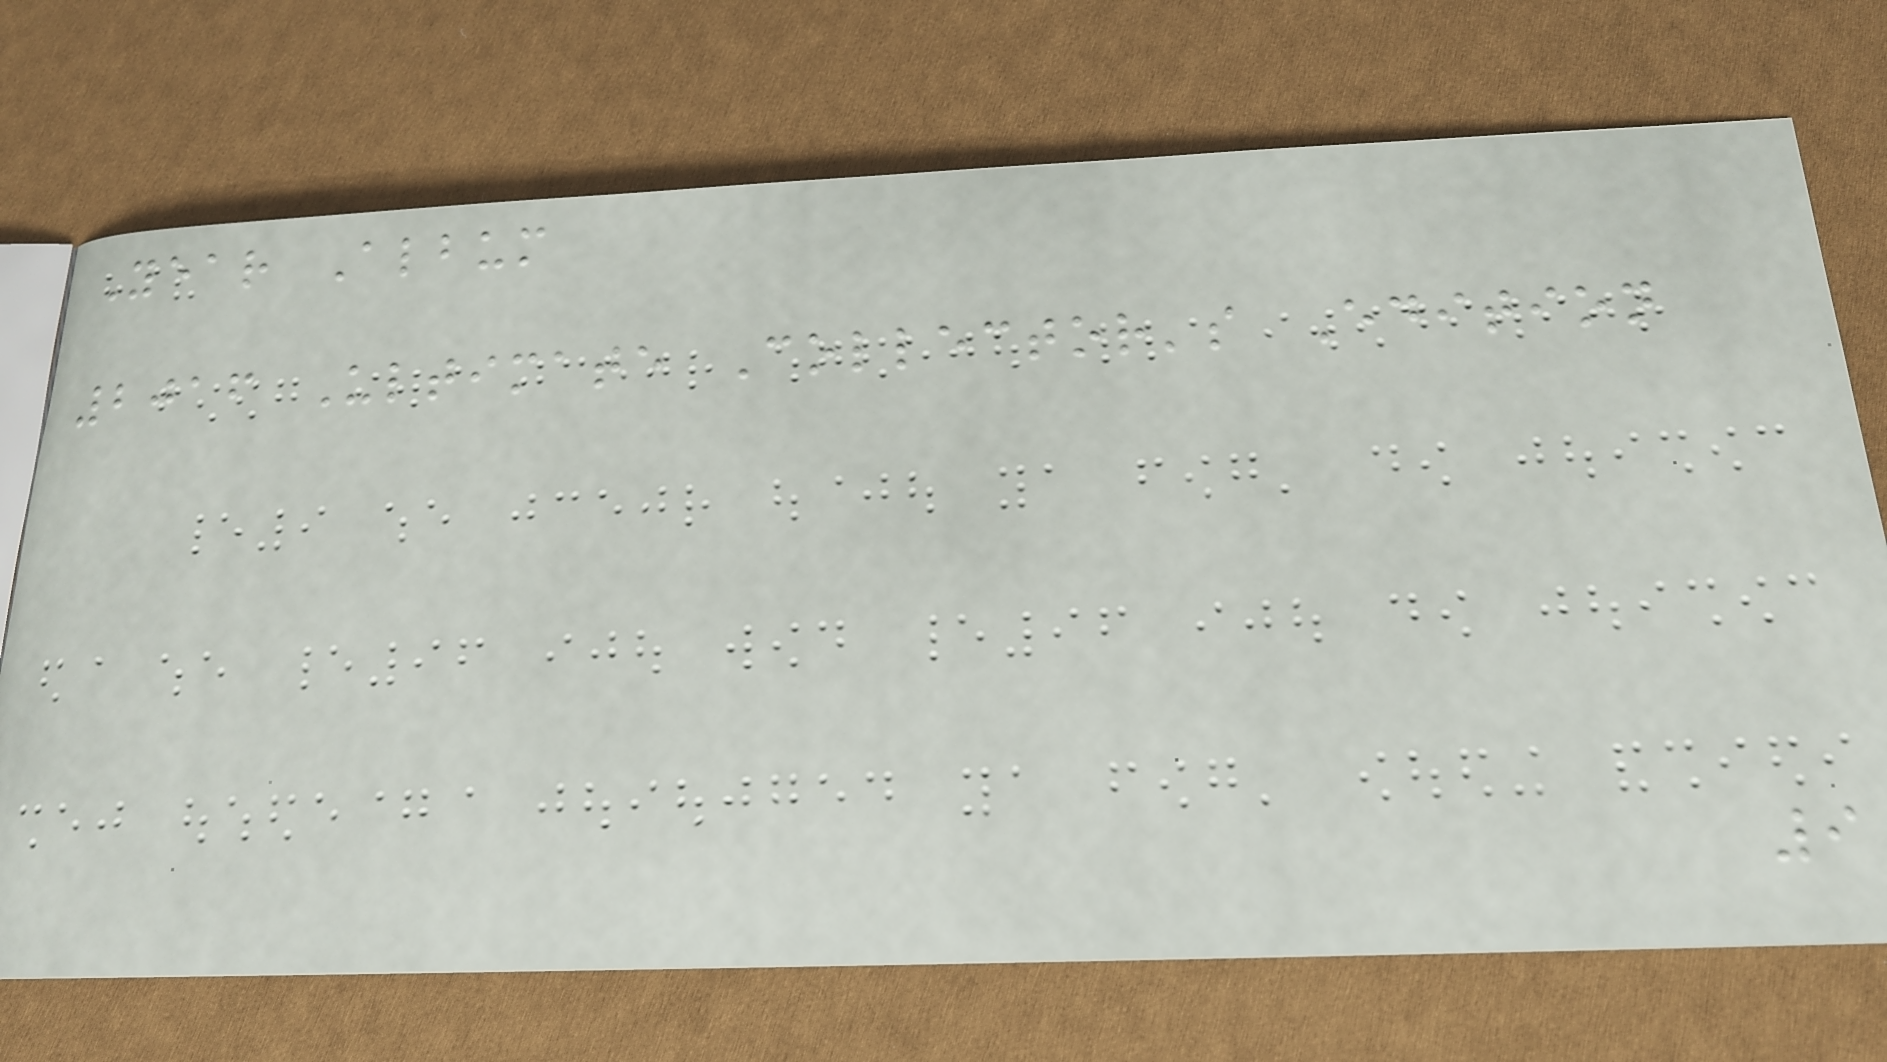Year Album
2016 Ultimate Collector's Edition
9
